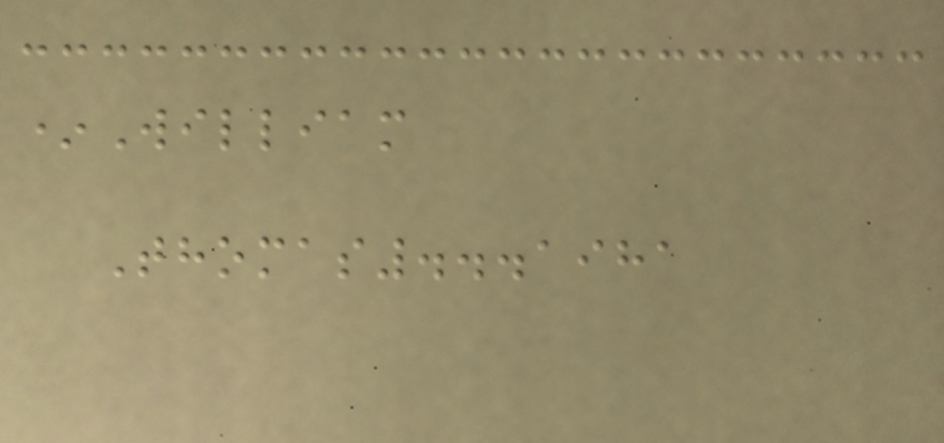*William
Thomas...1981
